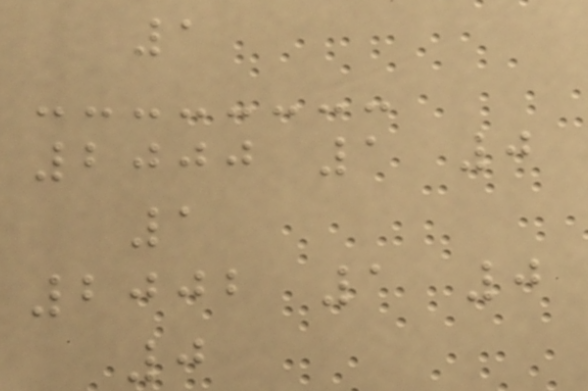1
2000 1 0
1
2002 1 0
0
